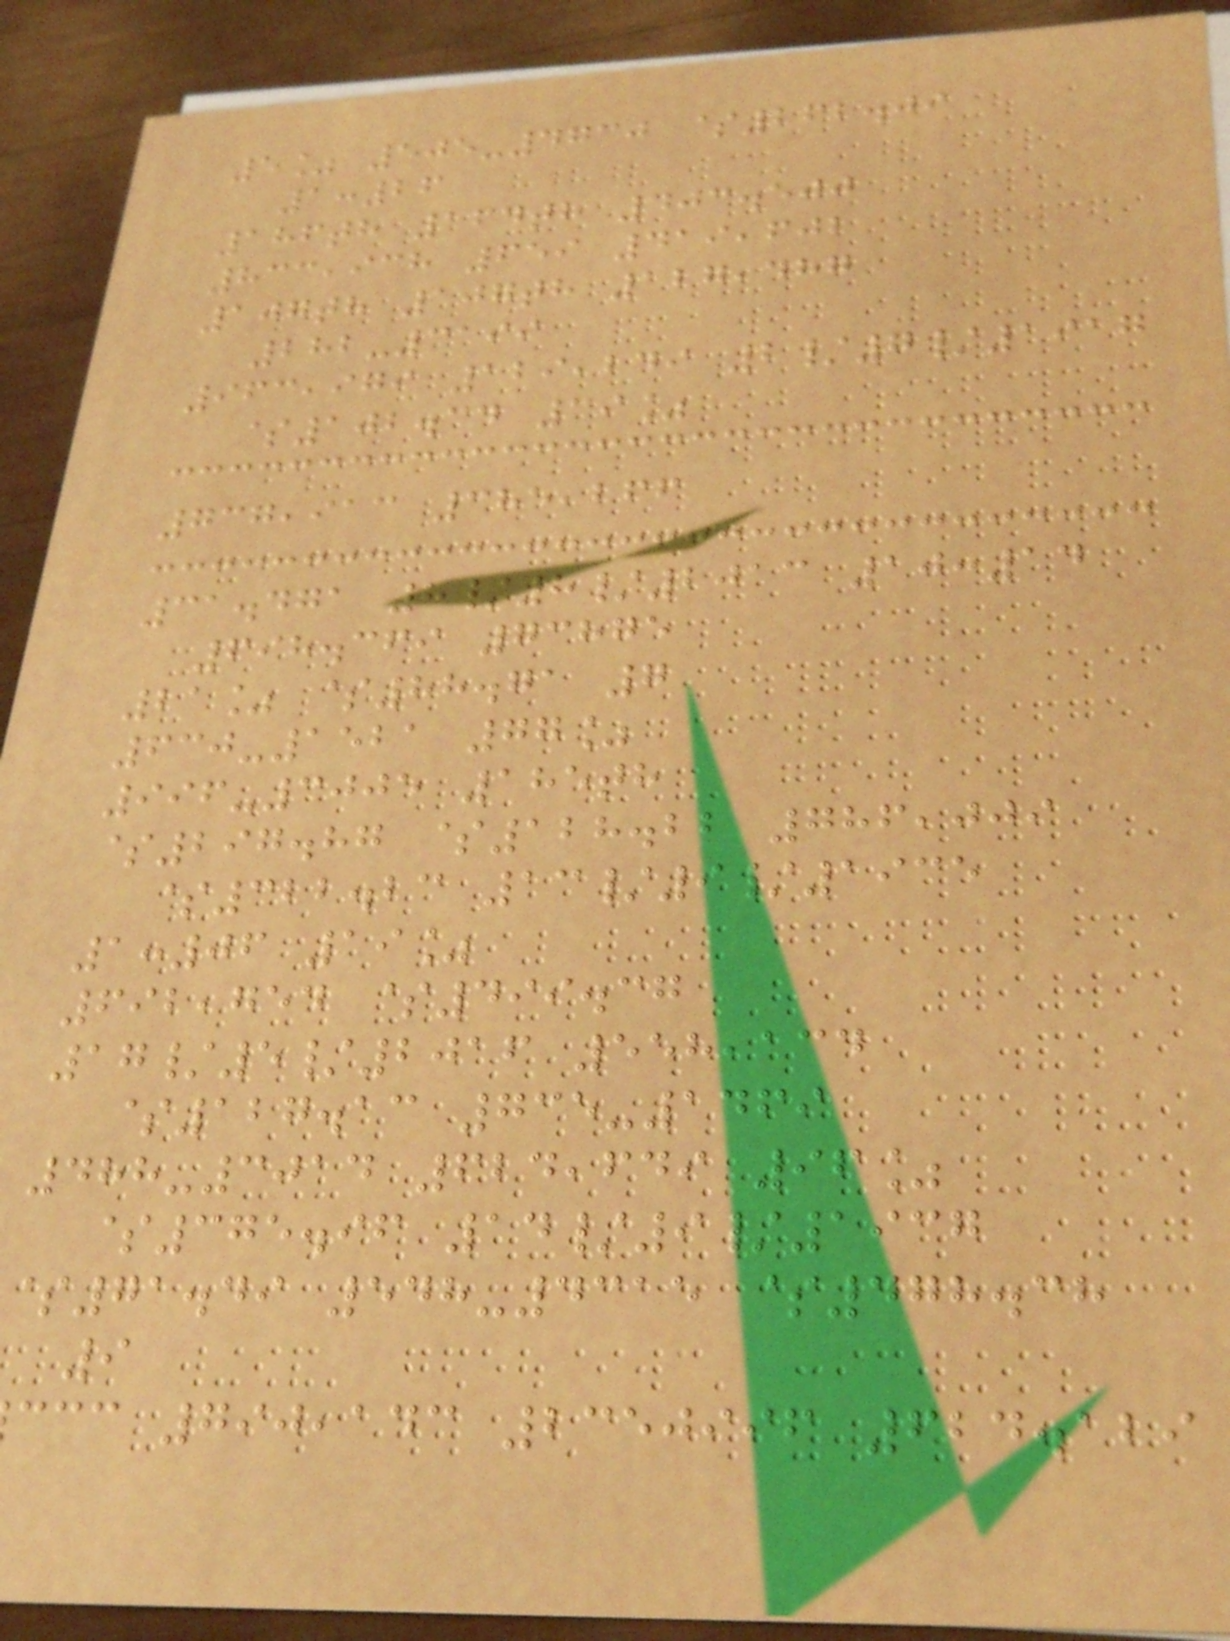5% 505-4730 $262.09
1:26
186th 164th 403.500
833,938 659 419,602
107th 107th 127,487
282-3199
963,979 129,249 2/7/1917
$102.34 39%
737,913 385,266
31.471 8/8/2013 10:14
698.369 73875
21% $88.71 7
630-1521 77%
996-3005 185th
$297.87 $128.22 786,009
$322.23 13/9/1935
1:06 19%
692,754 $499.37
17/5/2016 558,134
$127.13 735-1469
488-3014 624,649 96%
$375.96 14/9/1937
$71.49 548-4315 $478.38
9
ccc 790,143 2350996 624.129
